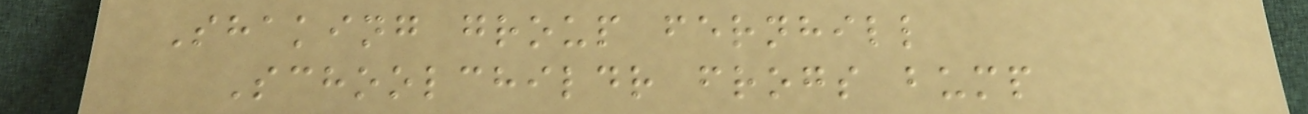Shaking group fernhill
Schoolchildr frogs bump
